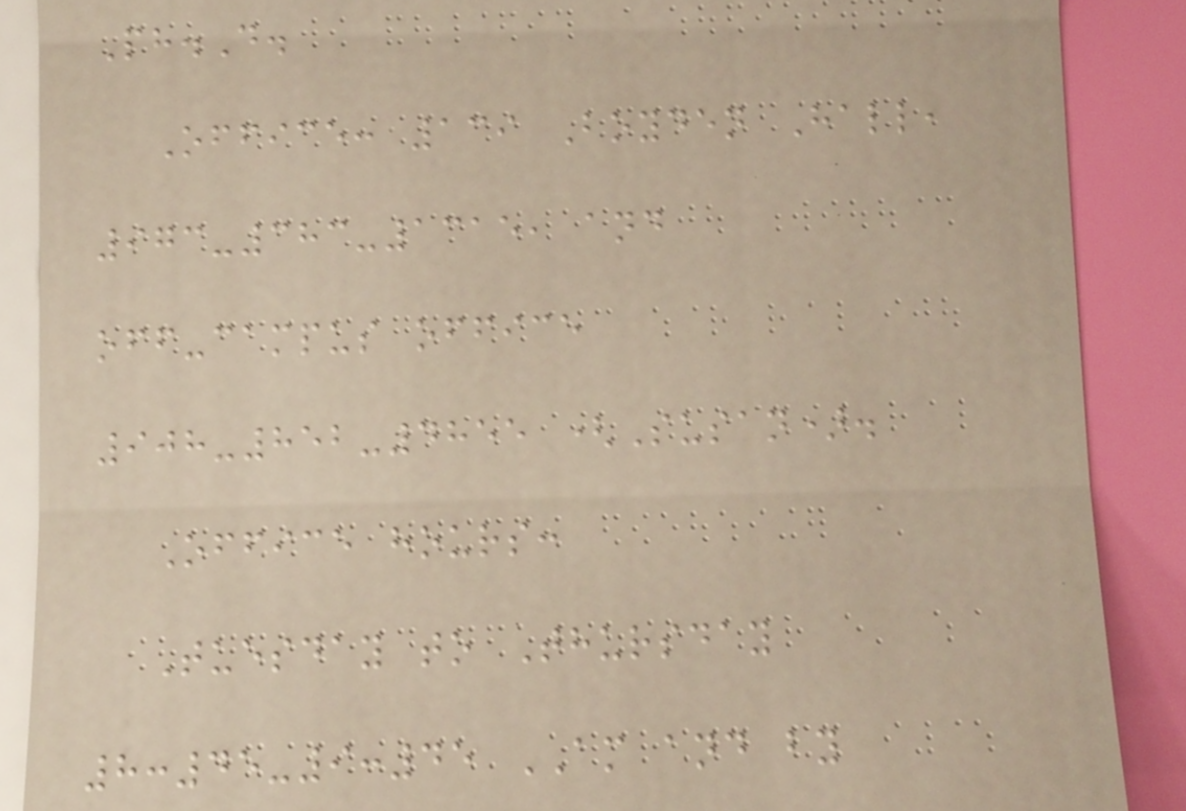Ph.D.
Office: 139 Boyden Hall,
973-383-1315, and
off-campus office
908-852-4855 (Susan).
Office hours:
Tuesday to Thursday
8:45-9:45 AM and by
